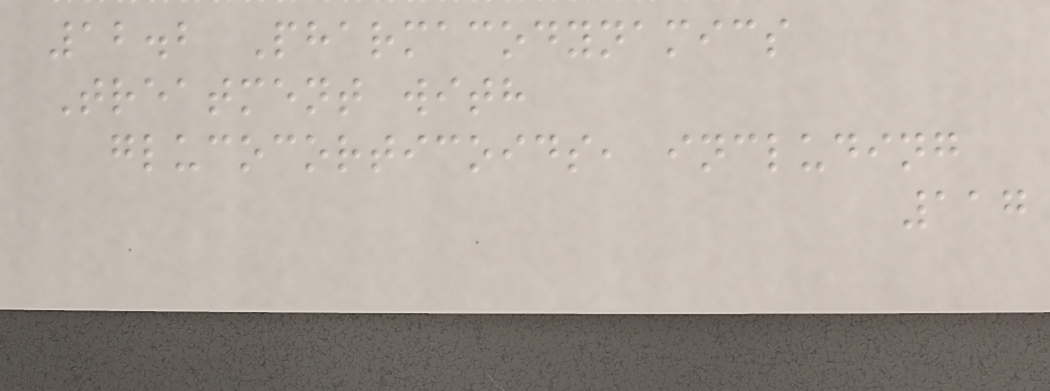12.2 Pharmacodynamics
Treatment with
glucocorticoids, including
117
